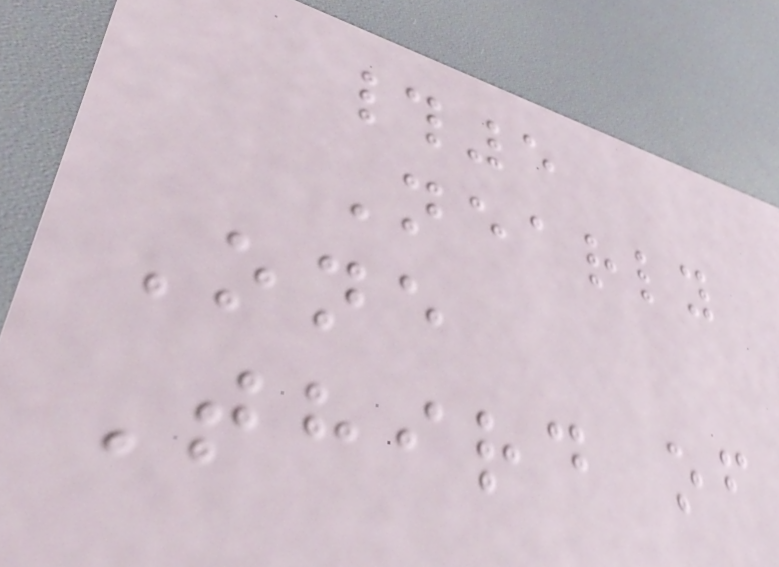#5
Nearly
One
Third of
